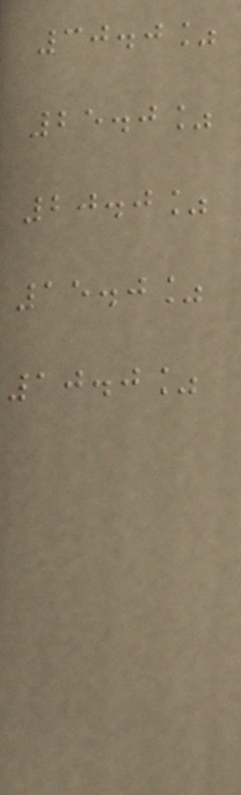30.0%
25.0%
20.0%
15.0%
10.0%
